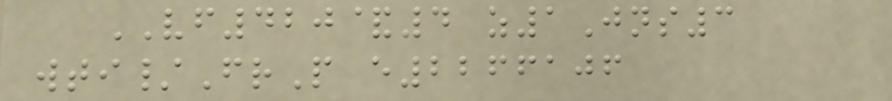VF420&4 z1Jns3
wti/FrP e2266106
